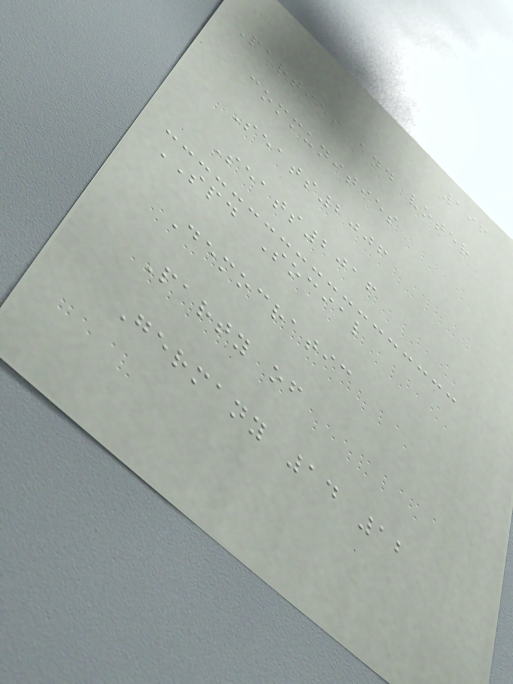196
Parties and voter
communities
Seats2006
Seats2016
SPD Social
Democratic
Party of
Germany 14 12
